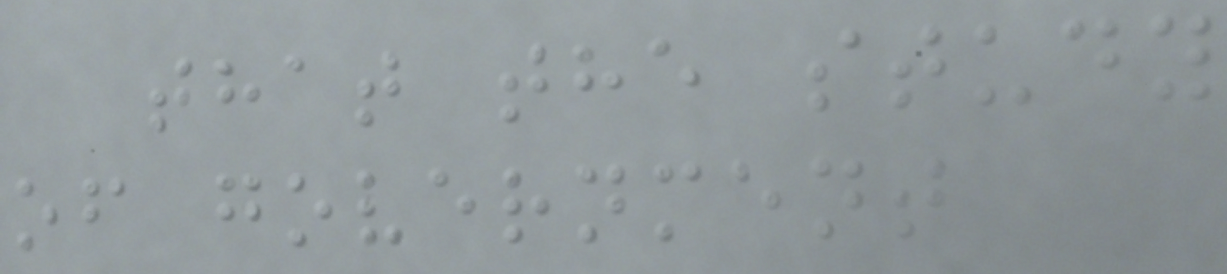that the study
of government
